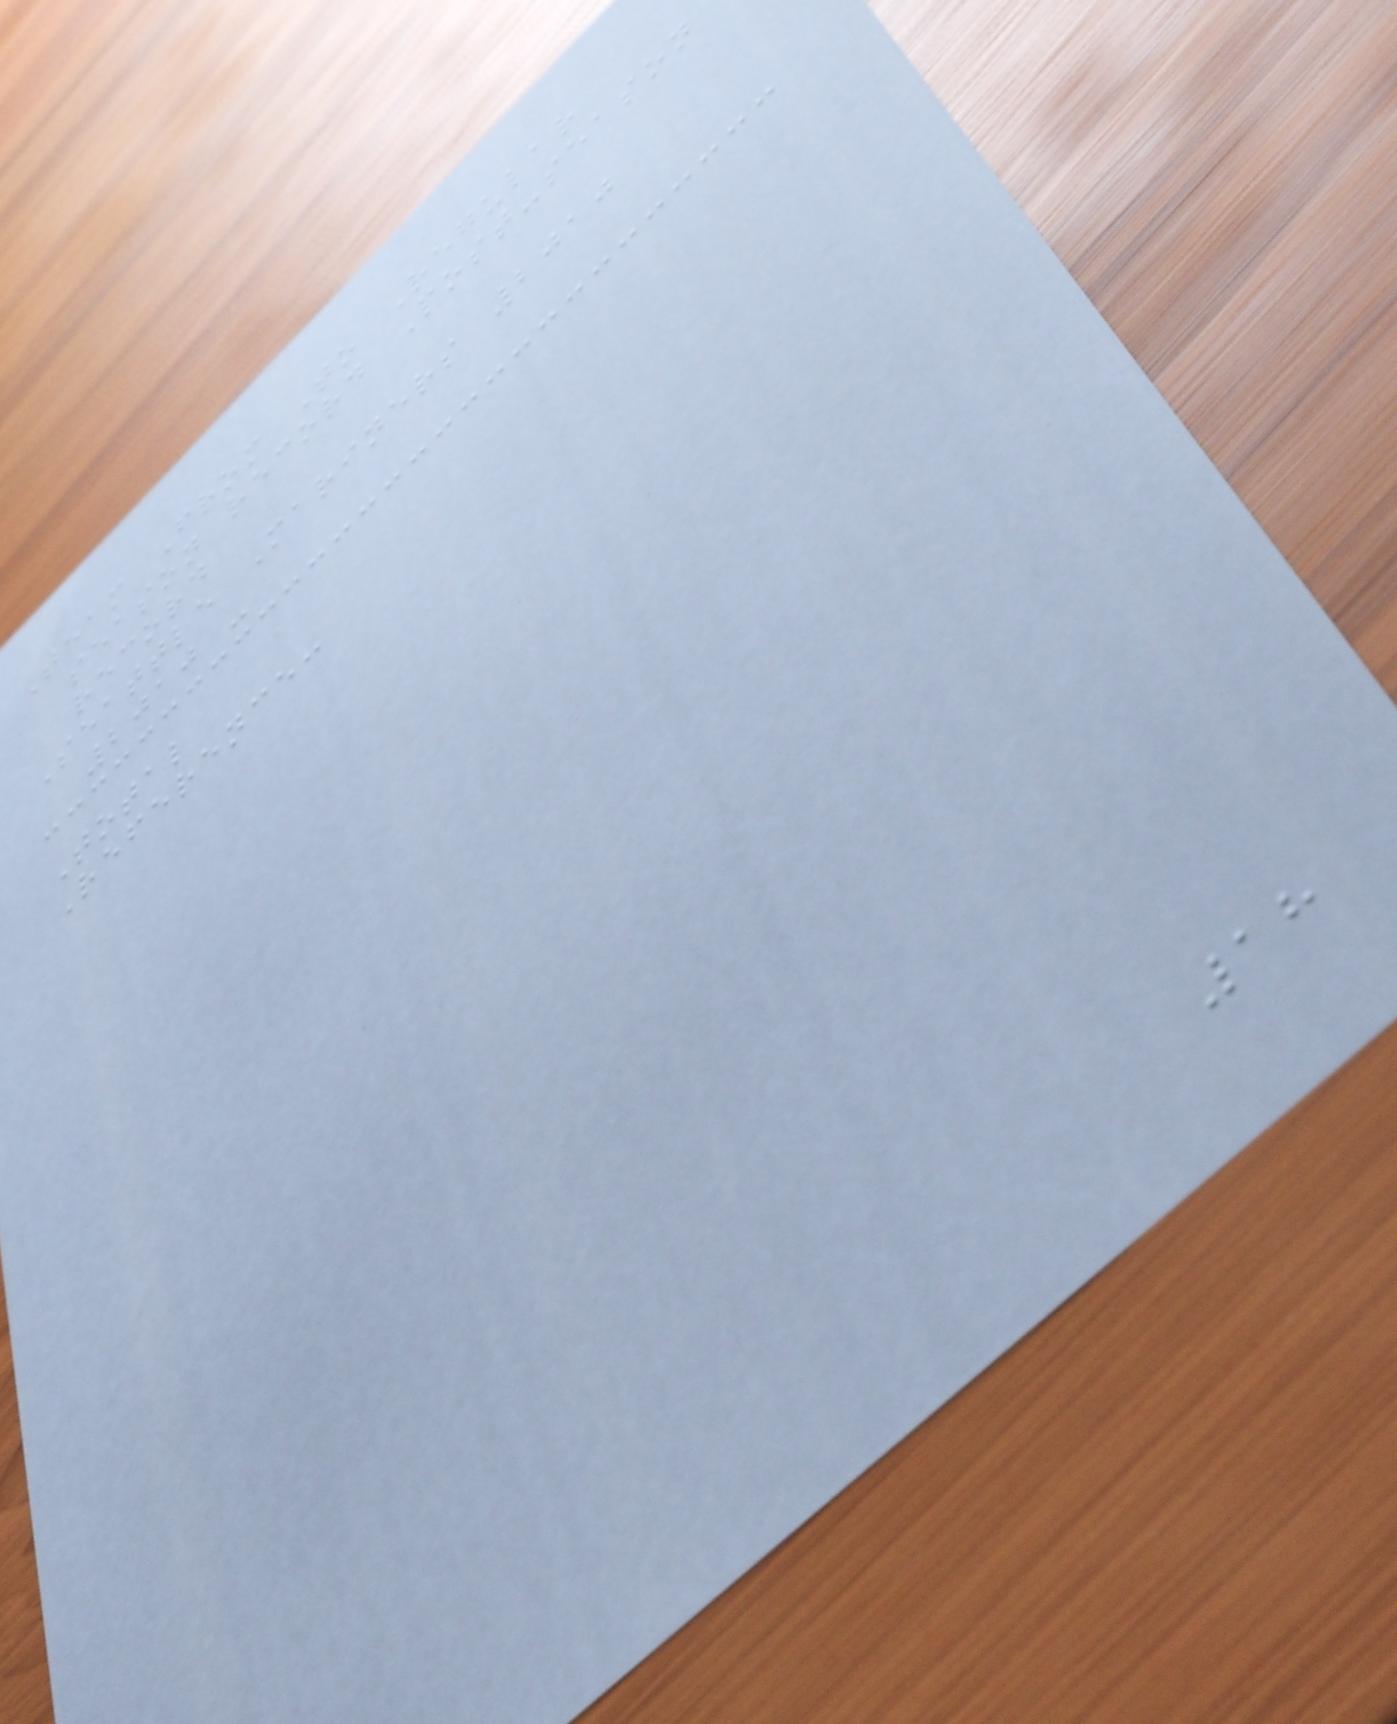Team From To Regular
season record Post-season
record
Seattle Mariners 2010
2010 -
Total
Reference:
18
